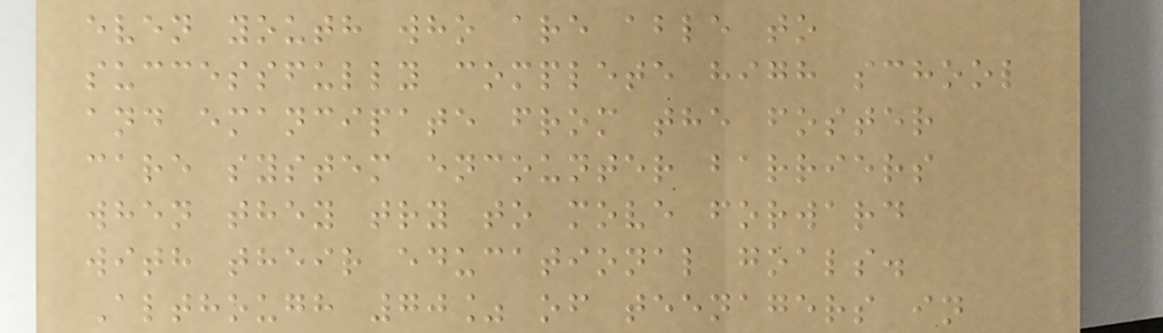even youth who are able to
successfully complete high school
and emancipate from the foster
care system encounter barriers
when they try to move forward
with their educational goals.
Although 70% of teenagers in
